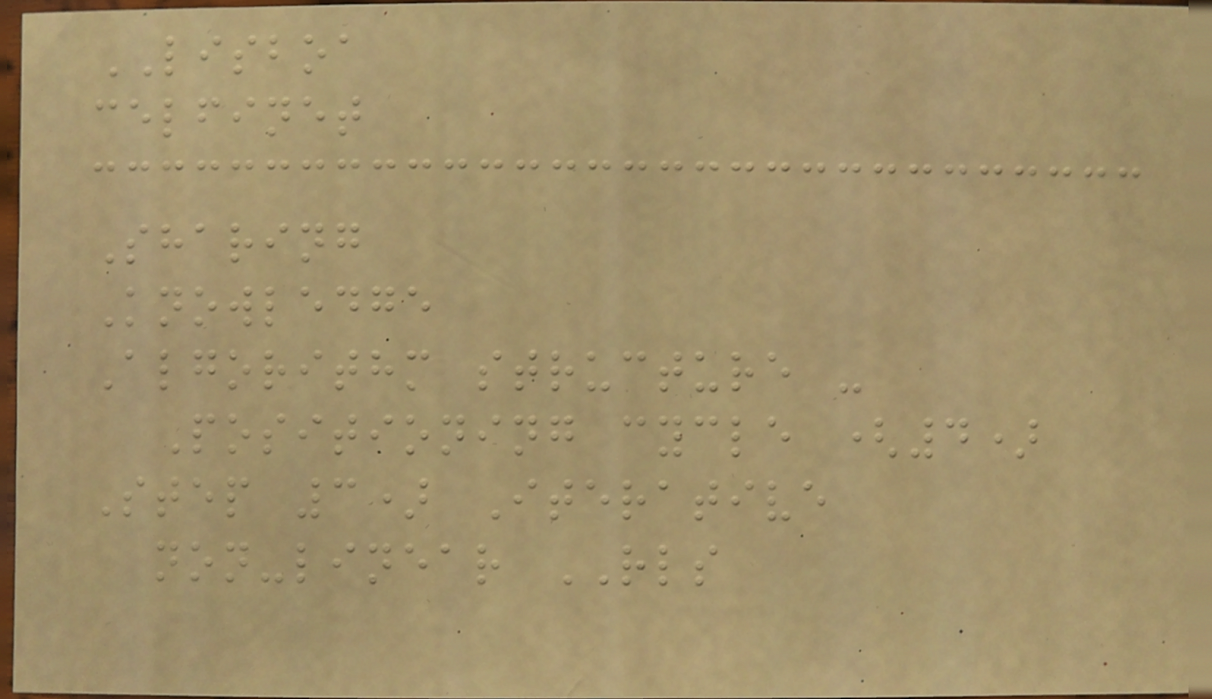LISBOA
celfinet
Sharing
Knowledge
Algorithm structure -
Positioning cycle (4)
Step 3) Iterative
non-linear RLS
